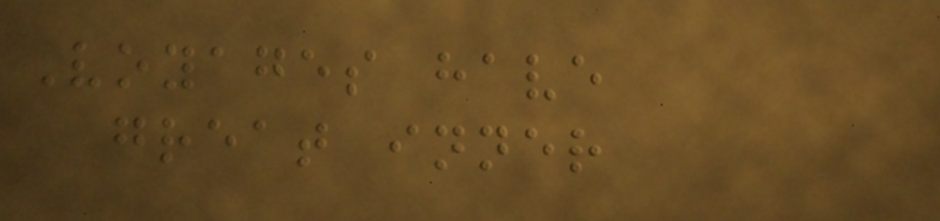Voyages have
great inner
